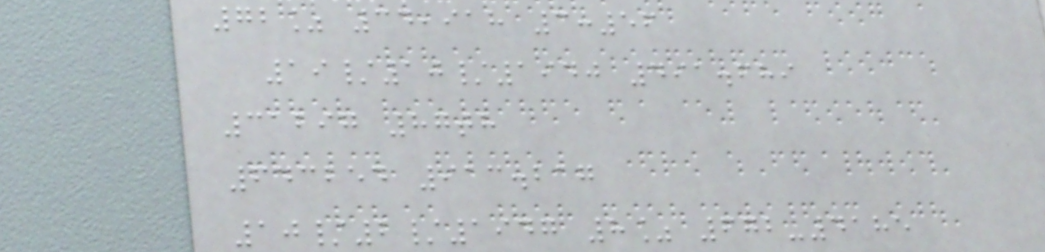72% 34,918 3:56
19/10/1940 491.689
31297 87th
643254 913.217
10/2/1947 8% 672-4185
